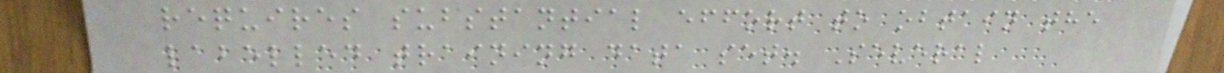requires substantial effort to obtain the
labelled training data set. Several
